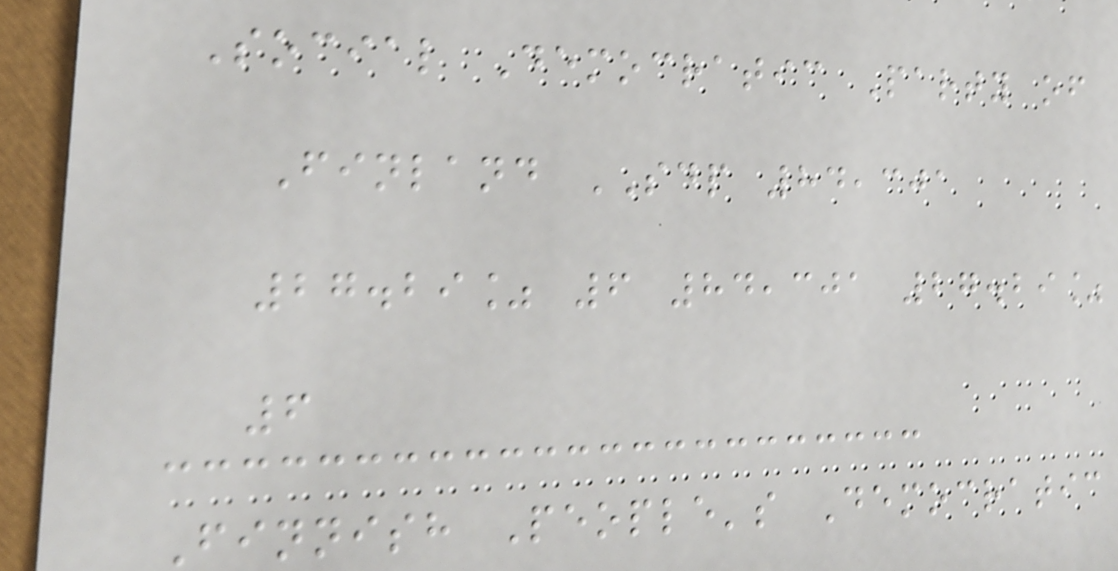Social Democratic Party of
Finland SDP 84,301
27.29% 6 84,301 27.29%
6
Finnish People's Democratic
